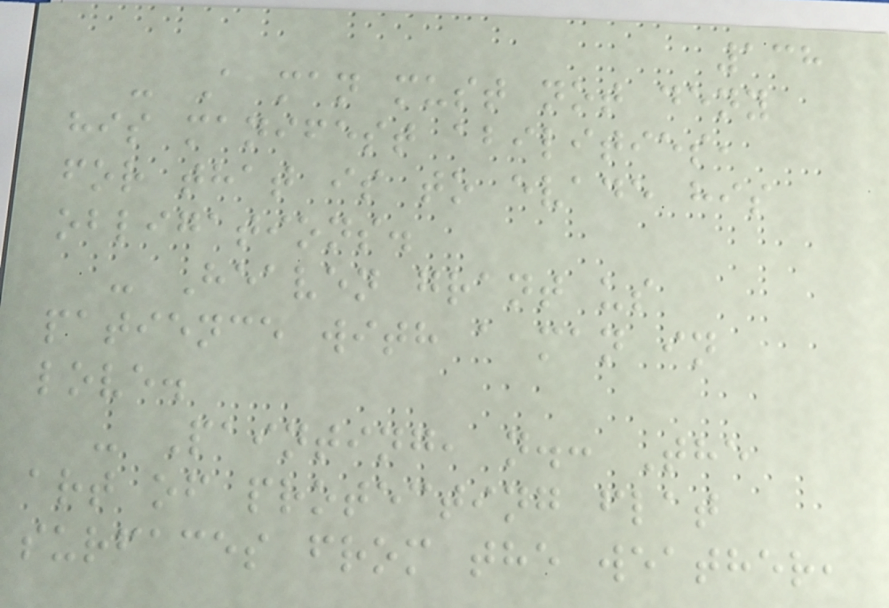138
- A man must not deny
his manifest abilities,
for that is to evade his
obligations.
- Heaven grant us
patience with a man in
love.
- Painting, n.: The
art of protecting flat
surfaces from the weather,
